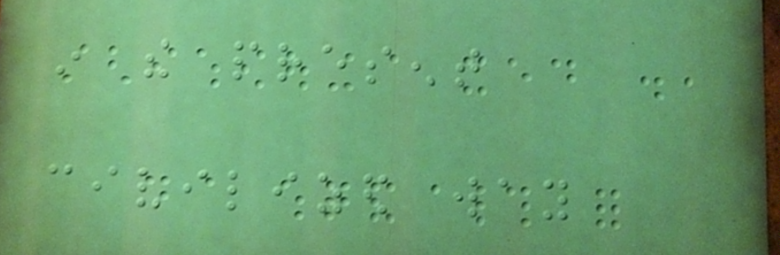in the present
civilized way
